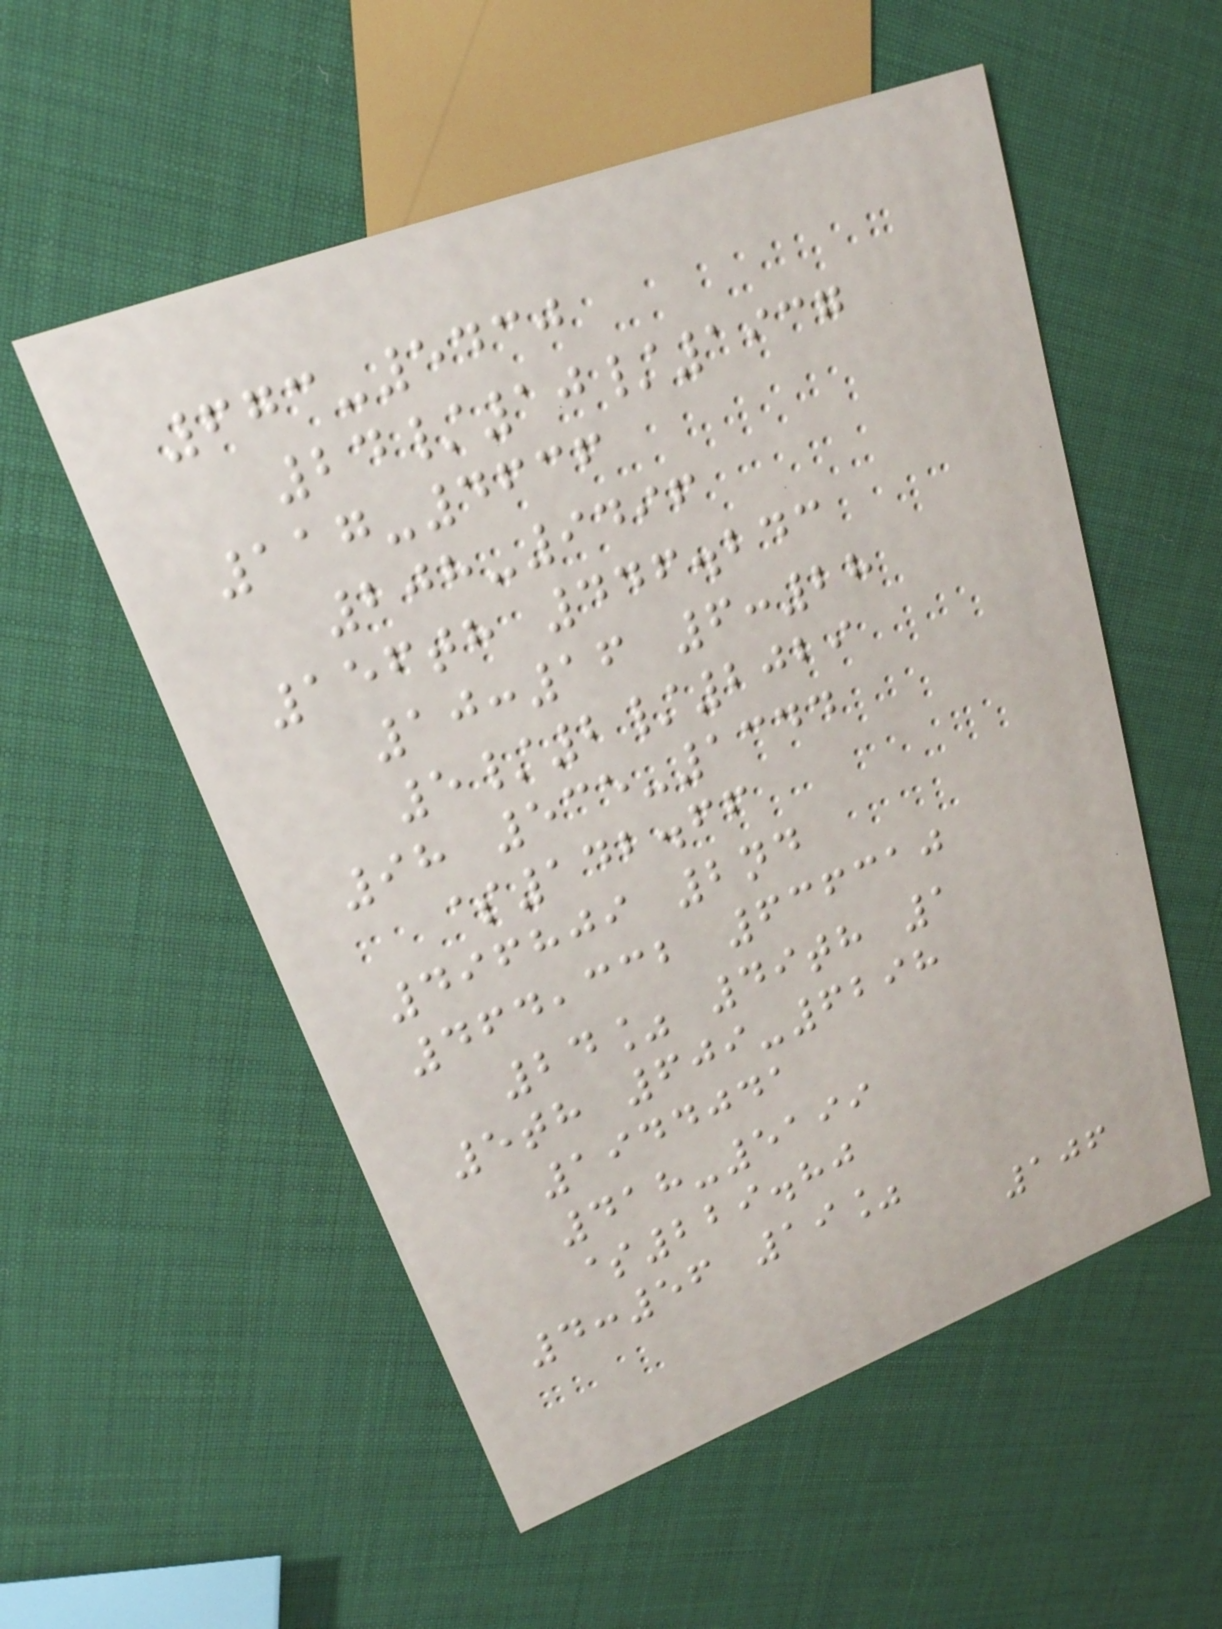673-5430
24/10/1937
117-4636
208-9496
156th 446.243
10:16 6:28
5/2/2029
98 535-1344
$142.66
496809 2nd
464,332 636310
24% 49th 1
5th 609-6298
1944041
418-5199
$229.80
4:56 19%
106
